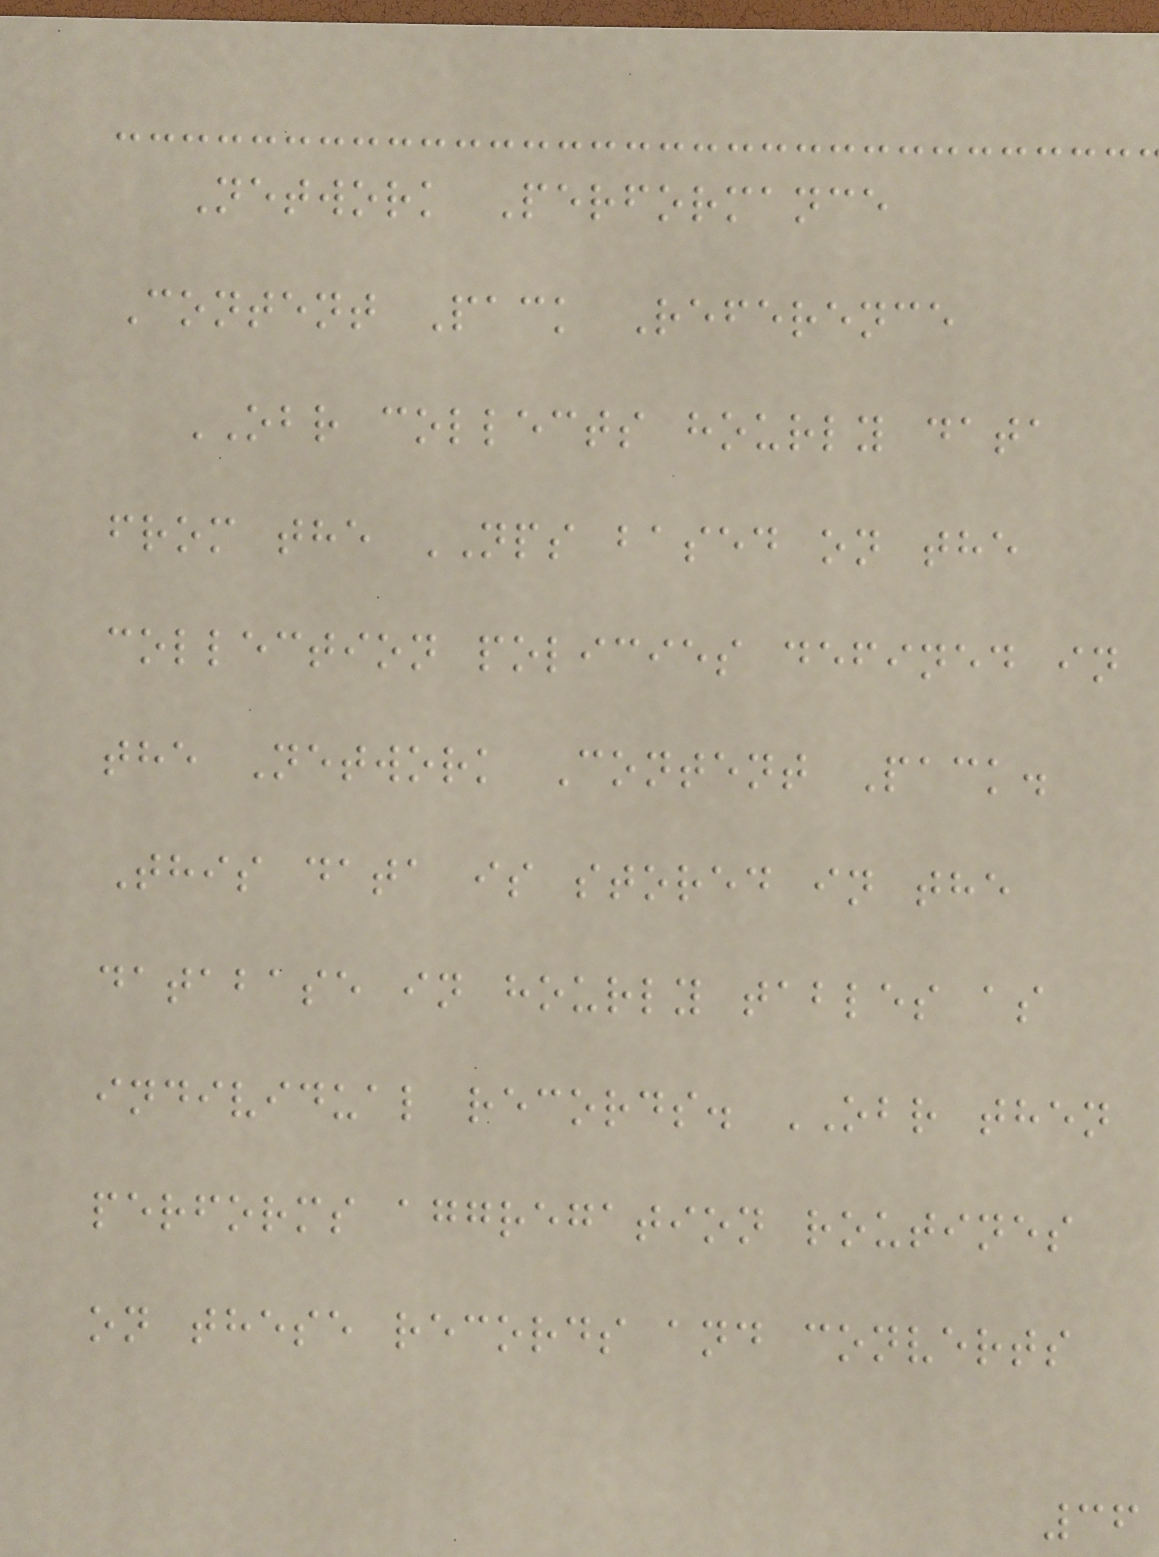Network Performance
Content Pack Reference
OBR collects hourly data
from the NPS based on the
collection policies defined in
the Network Content Pack.
This data is stored in the
database in hourly tables as
individual records. OBR then
performs aggregation routines
on these records and converts
36
